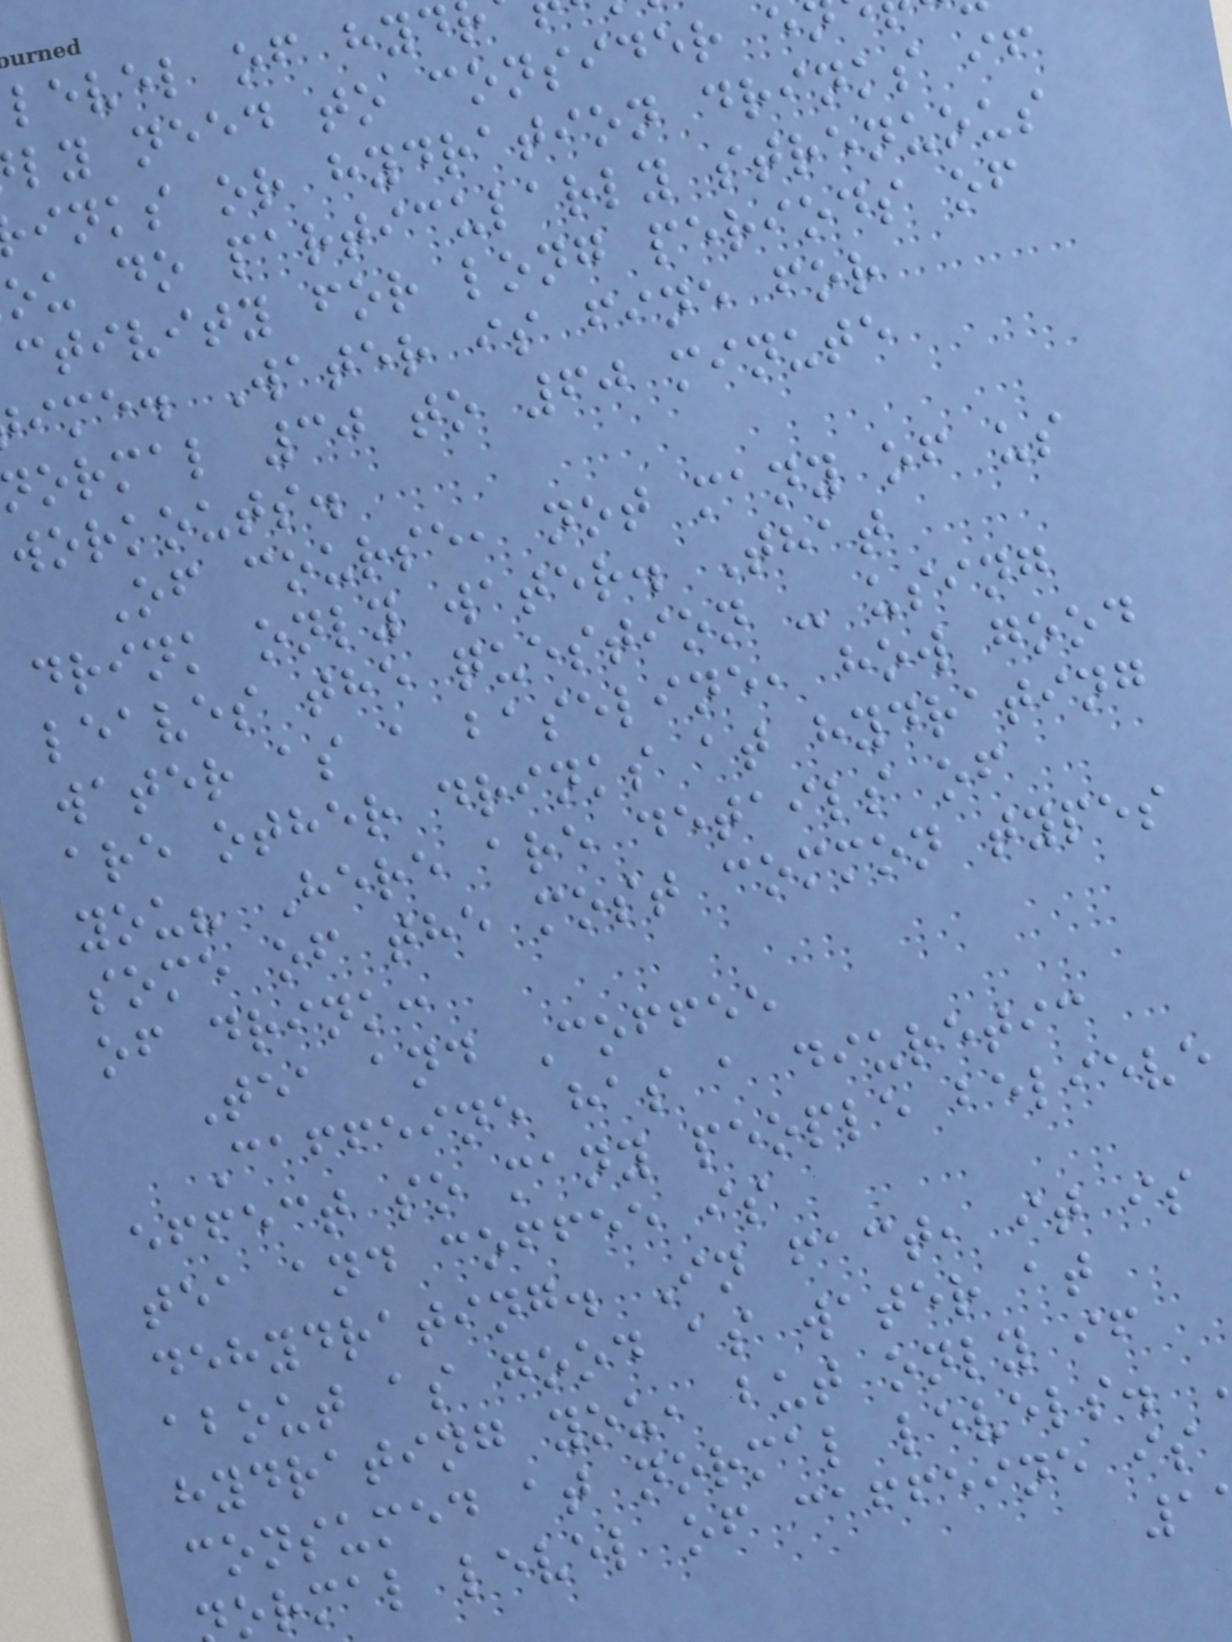level of hyd
ly need to consider e
inks or hydration drinks if
ou do particularly strenuous
ctivity for long periods of
ime. Water is fine for
ormal 30 to 60 minute
workouts.
Of course, not many of us
drink only water. That
leaves the question - using
water as a baseline, how good
are other drinks at hydrating
you? Here are details of
some of the most common types
of drink:
Tea and Coffee
Caffeine has a diuretic
effect so many people believe
tea and coffee is
dehydrating. In fact, it is
about as good as water at
hydrating you, but only if
consumed at normal levels.
ormal level of caffeine is
